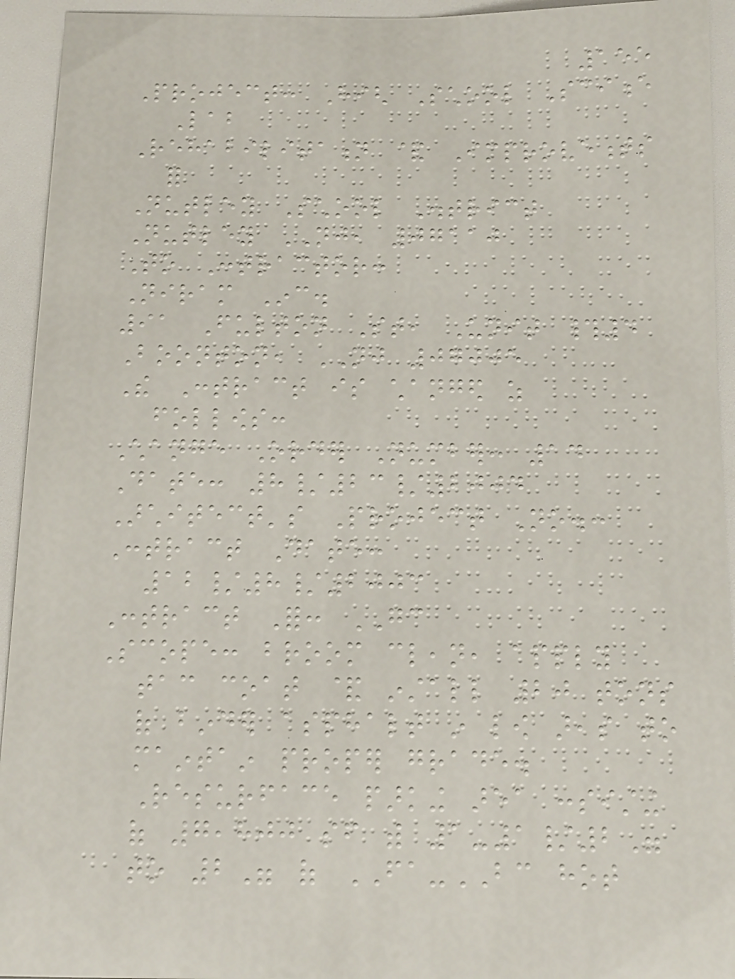155
Project: High School Science
Lab
Rehabilitation & Improvements
for
Nutley School District
Nutley NJ, 07110
To Contractor:
Niram Inc.
91 Fulton St, Unit #4
Boonton, NJ 07005
The Contract is changed as
follows:
Change Order Number: 14
Date: 8/23/2004
Architect's Project No.:
Contract Date:
12/8/2003
Contract For: GC
Scope: broom clean, apply
tac coat & install 20 tons
of binder asphalt in low areas to
maintain proper grade.
Resurface parking area consisting
of 7,800 sf with 1-1/2"
to 2" of FA-BC hot
